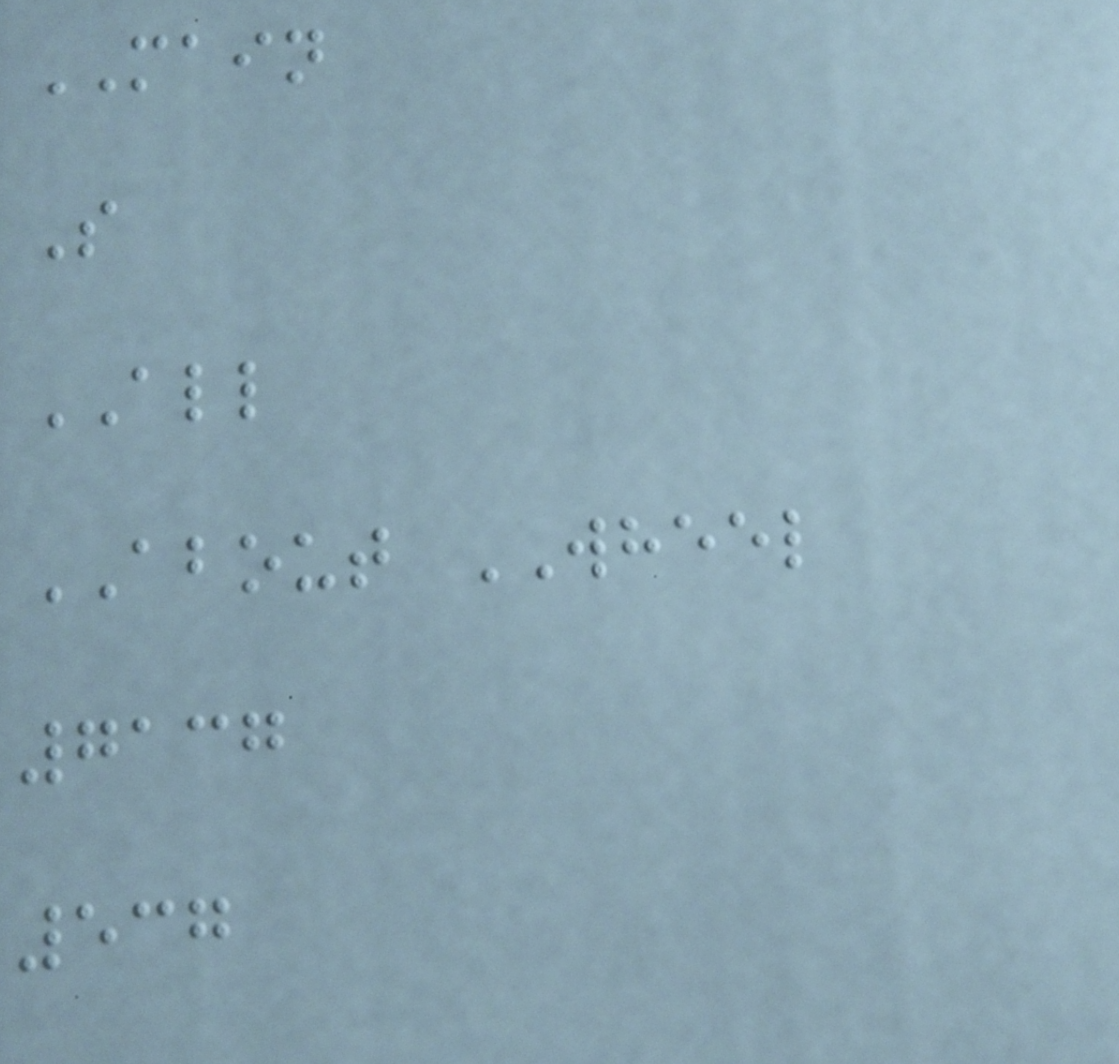MAIN
S
ALL
ABOUT WHEEL
7137
537
